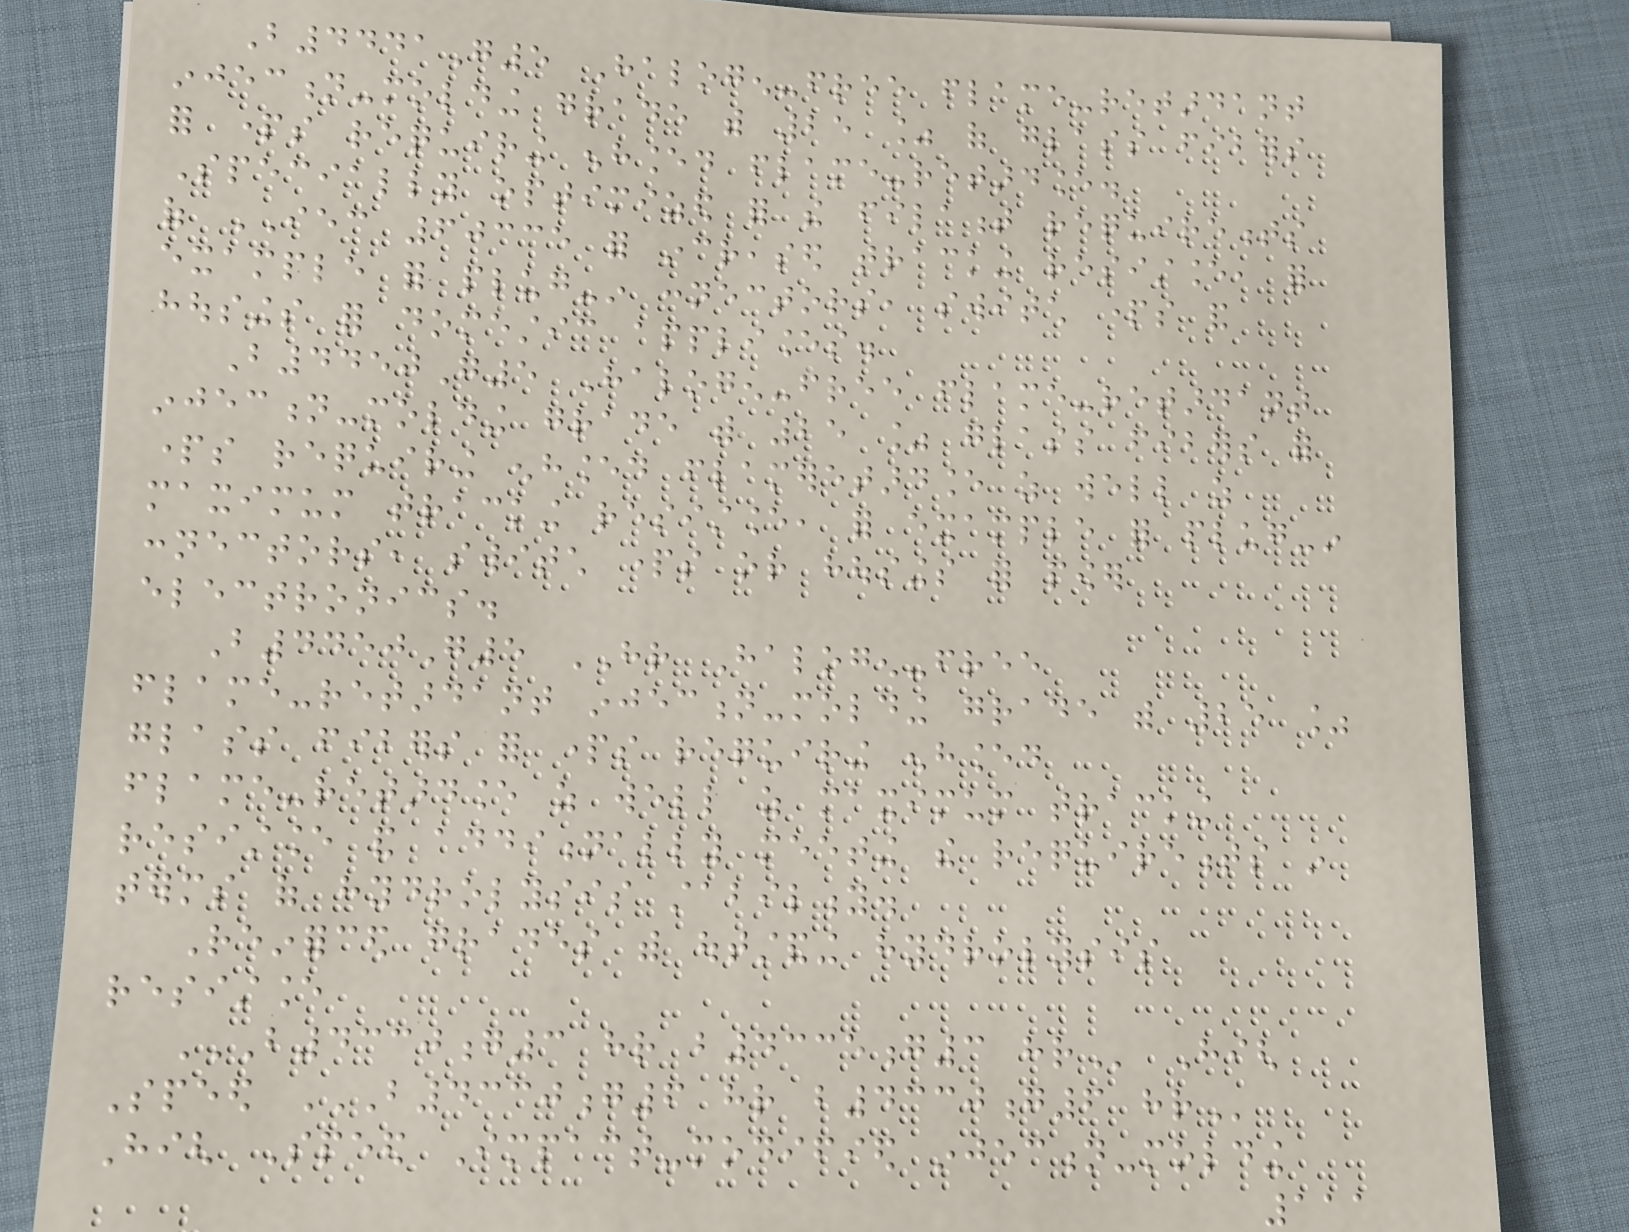B4441G5 Halogen-free flame-retardant
injection-molding grade with 25 % of glass fibers
for parts requiring enhanced flame-retardance.
Specially optimized for the filament requirements
of IEC 60335 for increased tracking resistance, for
example for plug-in connectors, switch parts and
housings for domestic appliances.
B4450G5 Halogen-free flame-retardant
injection-molding grade with 25 % glass fibers for
parts requiring enhanced flameretardance as well as
maximum tracking resistance, for example for plug-in
connectors, switch parts or housings for power
electronics.
B4450G5 HR Halogen-free
flame-retardant injection-molding grade with 25 %
glass fibers for parts requiring enhanced
flame-retardance as well as maximum tracking
resistance and additionally meeting the requirements in
terms of hydrolysis stability.
Reinforced grades with outstanding hydrolysis
resistance
B4330G3 HR B4335G3 HR High
Speed B4330G6 HR B4330G6 HR
High Speed Impact-modified injection-molding
111
